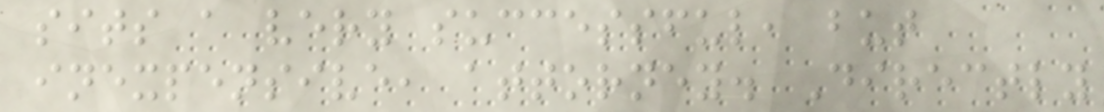sits a very successful, but
inexpensive, attorney. Directly
